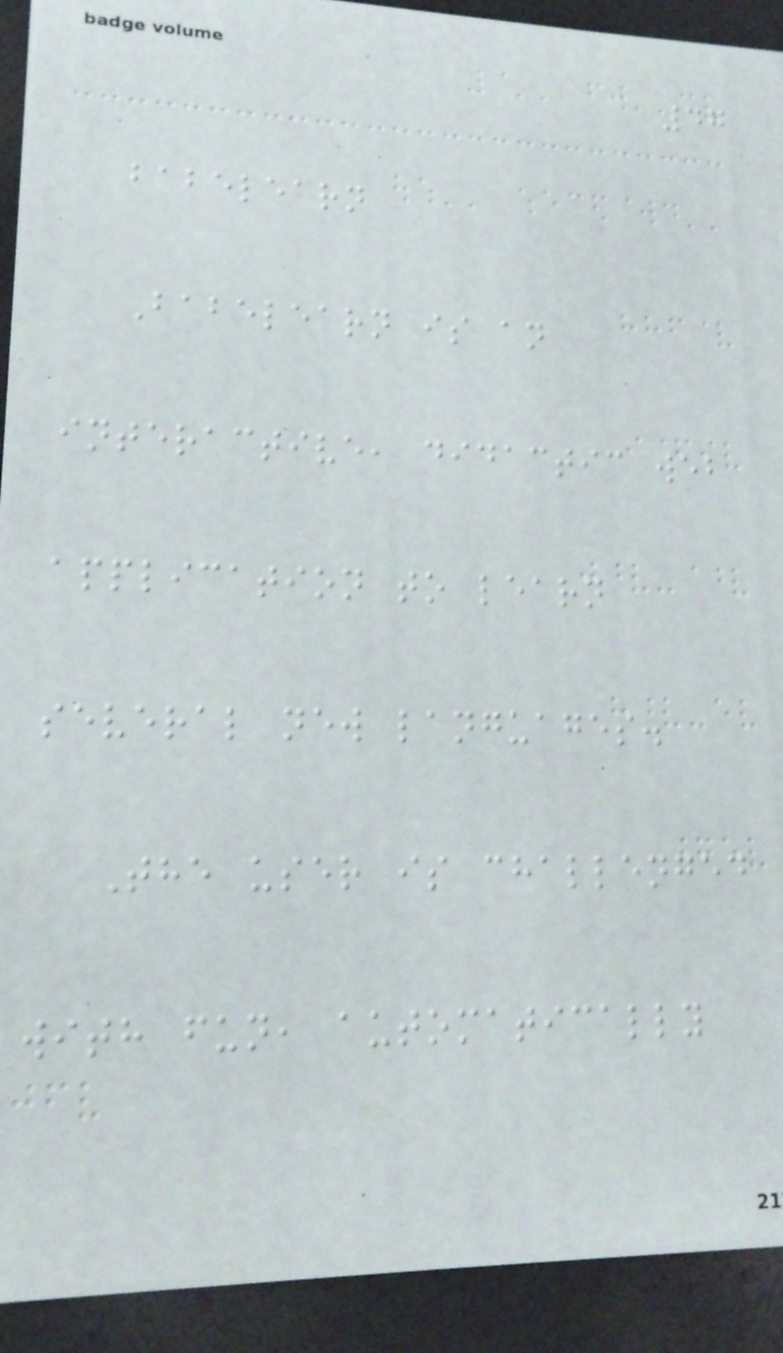47
babelearn
Babelearn is an
interactive, didactic web
application to learn
several new languages.
The user is challenged
with fun, automatically
